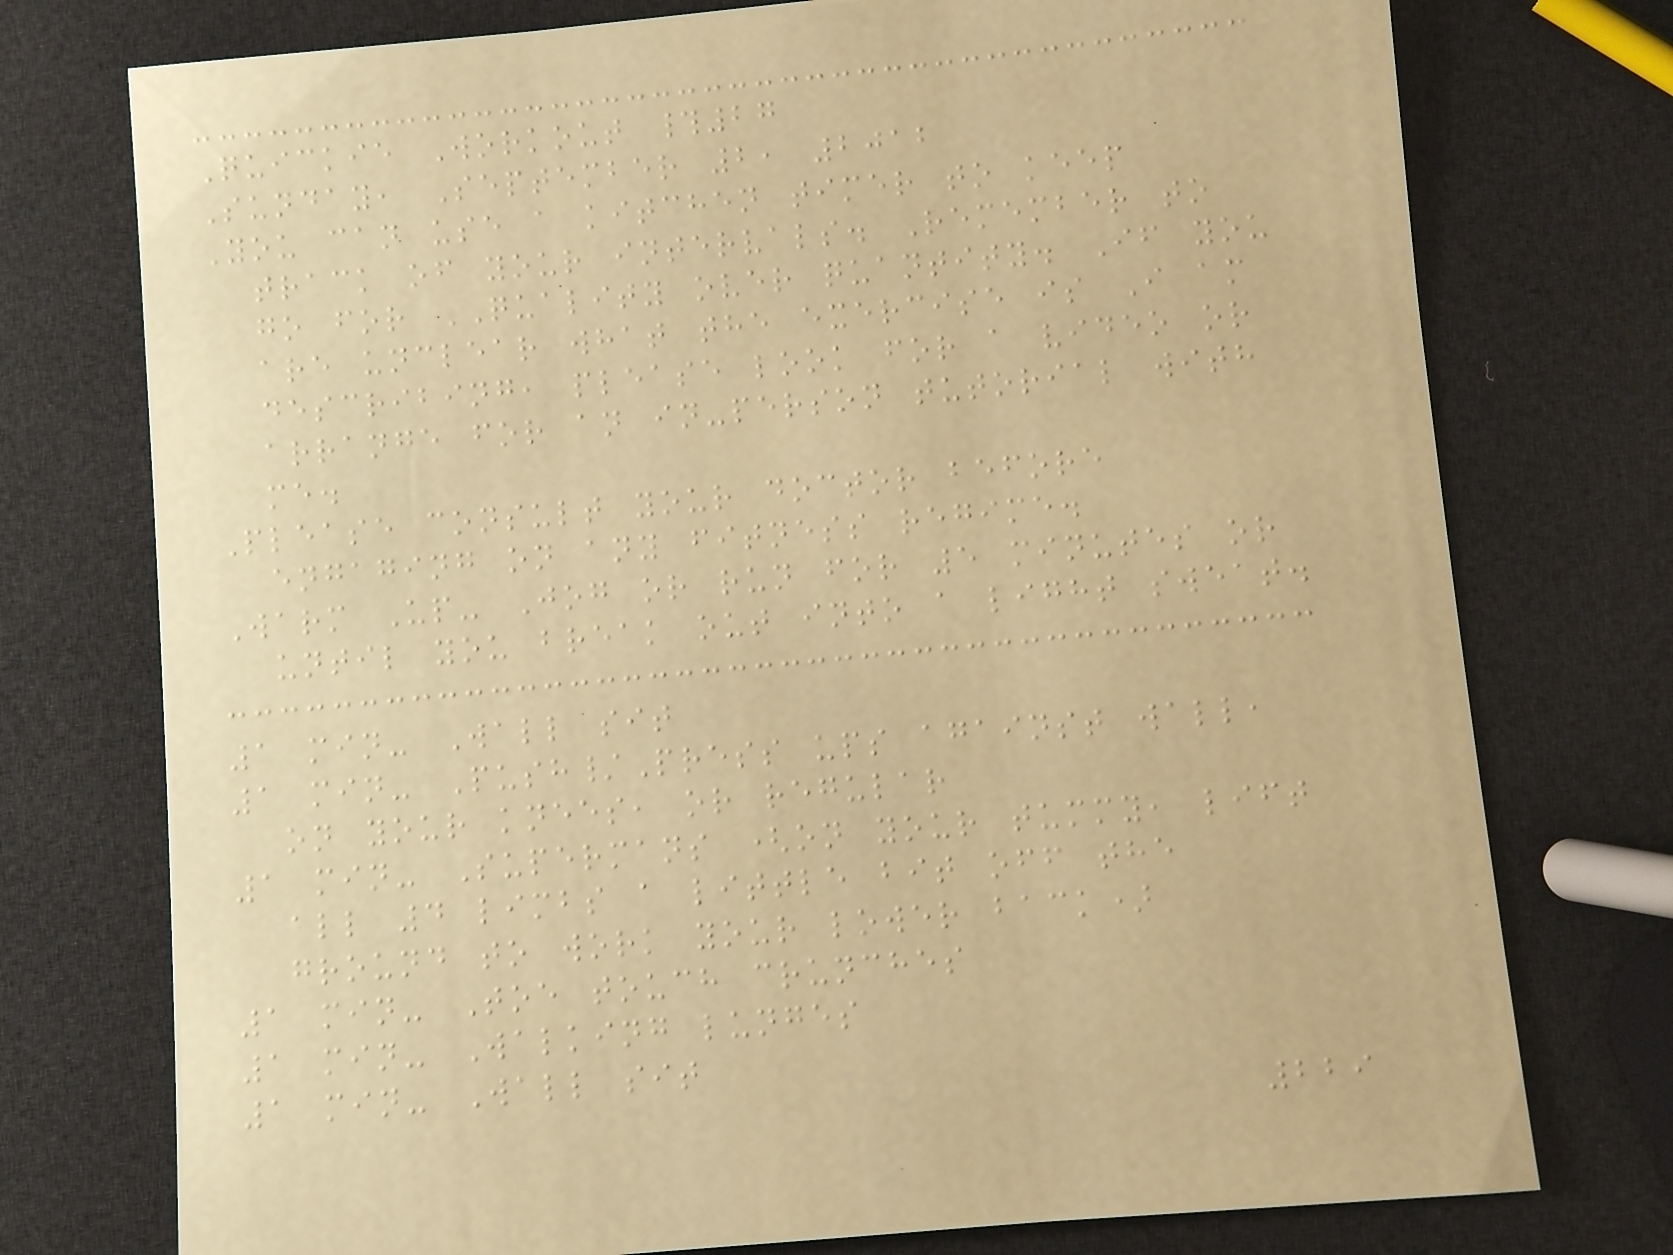Quickie Workout #27
Sunday, September 2, 2012
You can use a kitchen timer to keep
track of your intervals. Remember to
go for QUALITY over quantity. If you
are unclear what the exercise is I am
describing, please look for a video or
arrange for an in-person tutorial with
me.
Please consult your doctor before
engaging on any fitness regime.
Warm Up- Jog or run for 5 minutes or
until you break out into a light sweat.
1 min- Wall sit
1 min- Push/Press ups against wall,
on your knees, or regular
1 min- Supermans (on your tummy, lift
all 4 limbs a little bit off the
ground to work your lower back)
1 min- Toe touch crunches
1 min- Walking lunges
1 min- Wall sit
229
